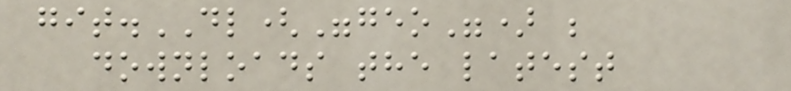git.DL("geo") ;
downloads the latest
